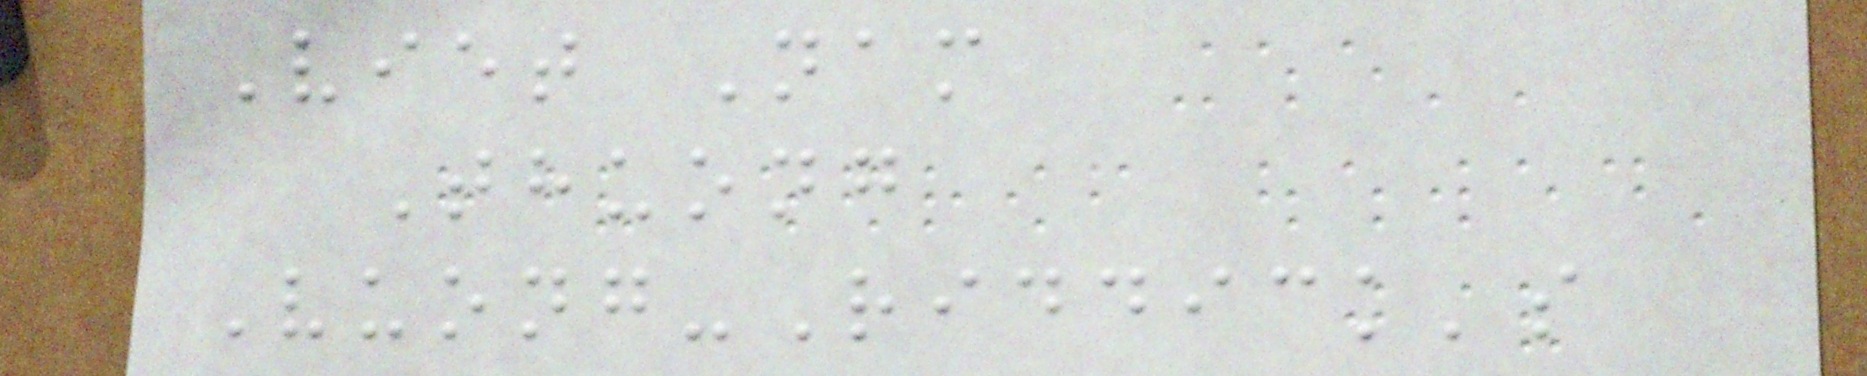Viet Nam
Thuong
Vuong-Riddick's
